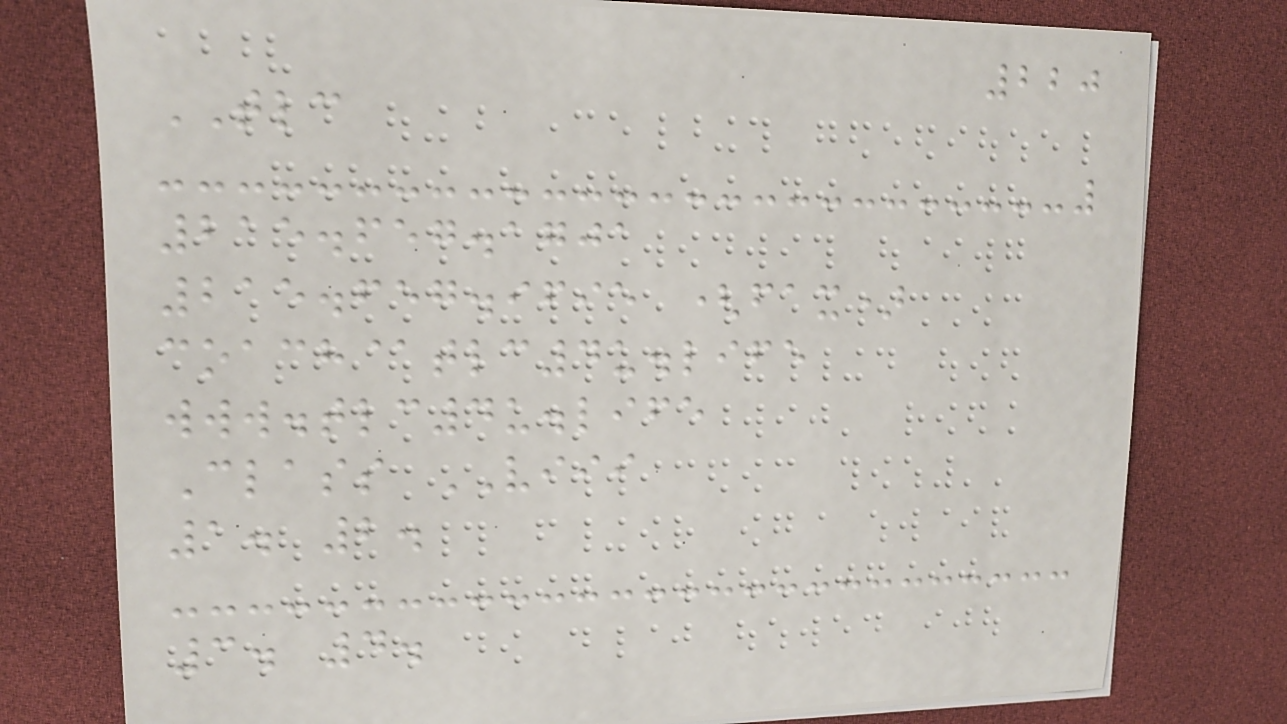220
TLC
215.657.1701
215.657.9695 (fax)
coach@tlc4u.life
www.tlc4u.life
Class VIII
1. 2.
3. 4.
